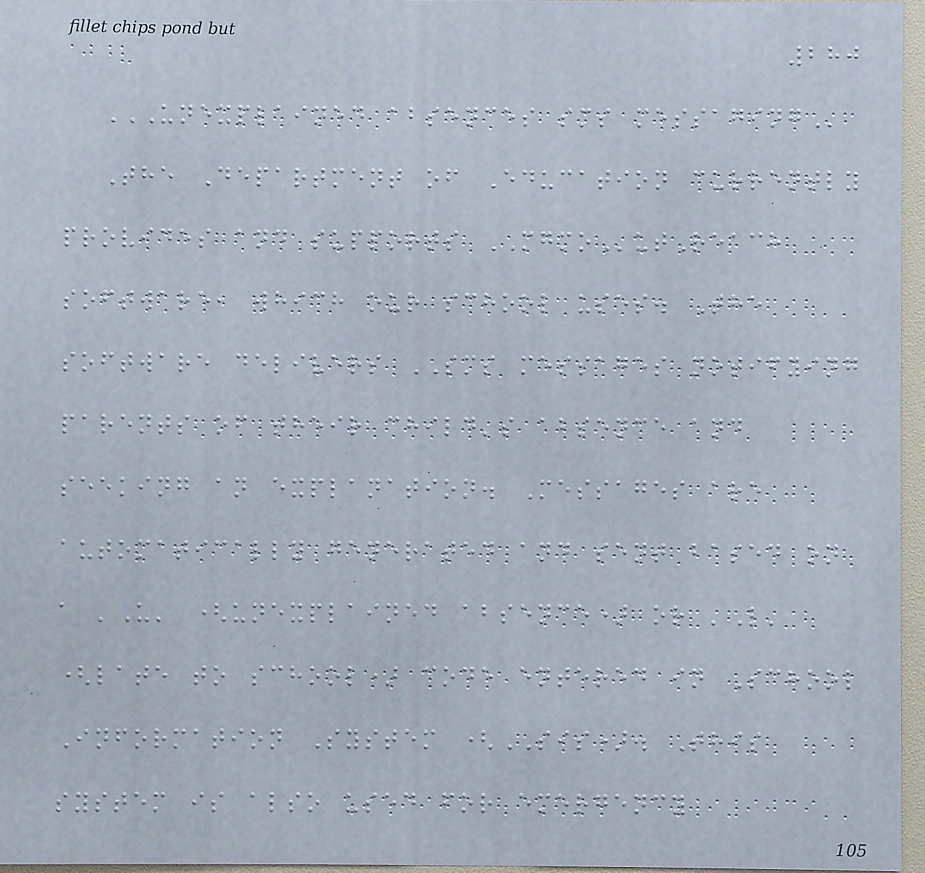280
UNEXPLAINED ABSENCES SMS MESSAGING
The Department of Education currently
provides and supports MGMOutReach
software, which our school uses. The
software delivers SMS messages notifying
parents of their child's absence and
seeking an explanation. Messages are
automatically generated and sent based on
a 'U' (unexplained absence) or 'L'
(late to school) code entered in School
Information System (SIS). This
system is also used for emergency
